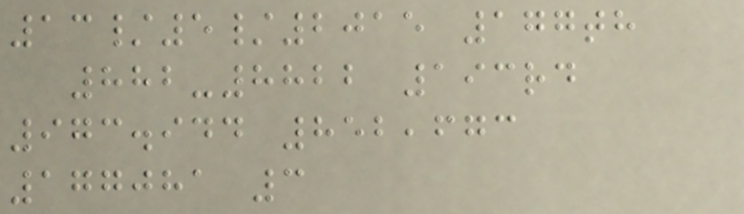13/5/2015 177th
882-8822 193rd
973.944 852,673
177081 3
